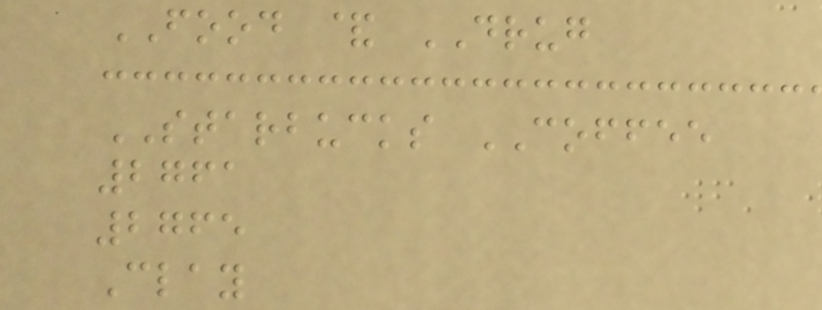FOOD & DRUG
STARBUCKS COFFEE
2761
2765
Clay
